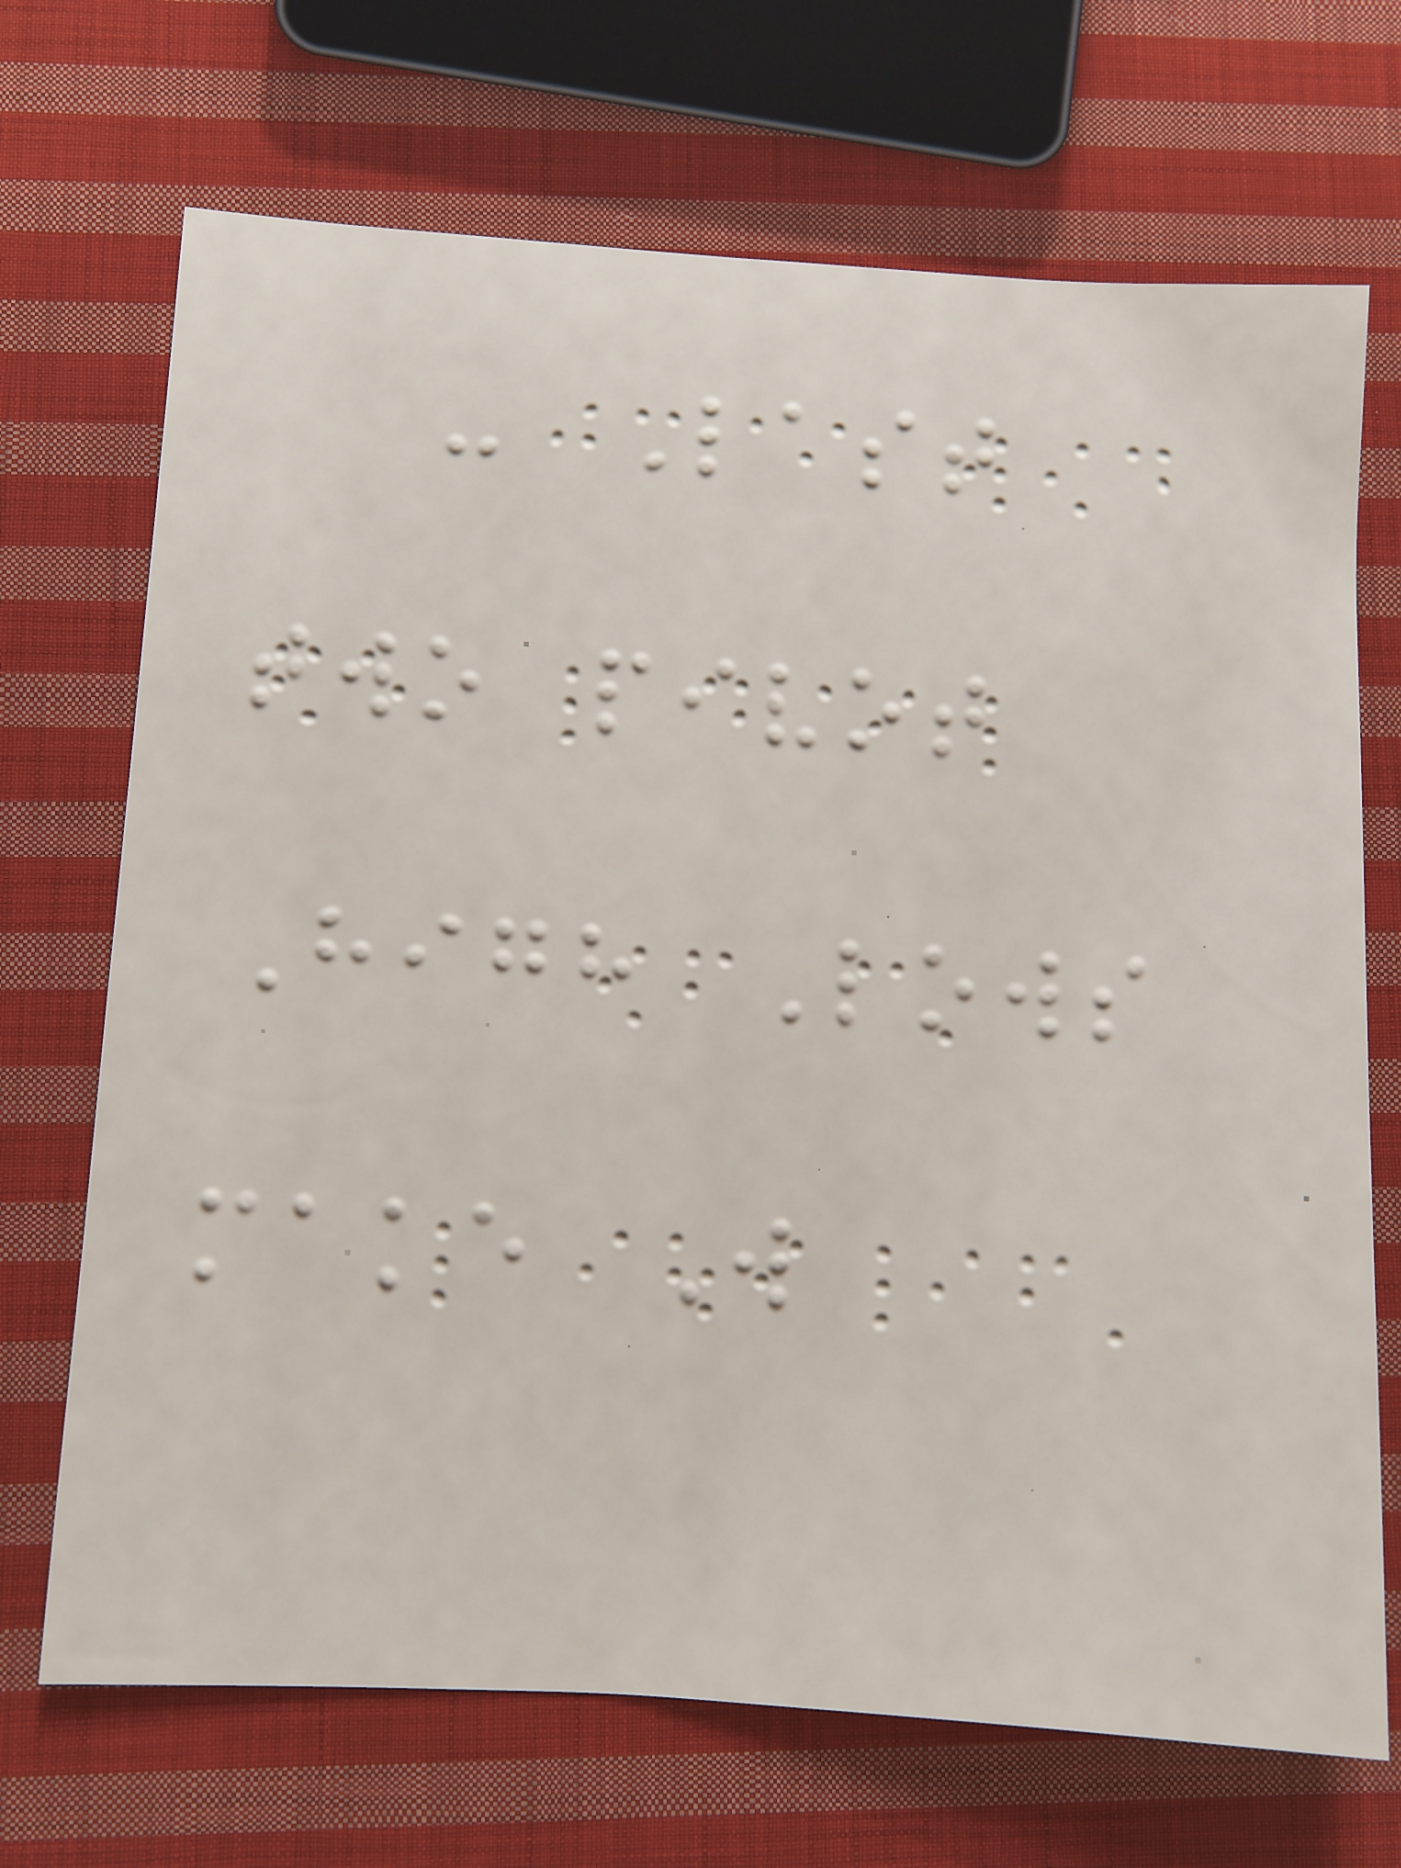- Last
two pivot
High Lows
make W
